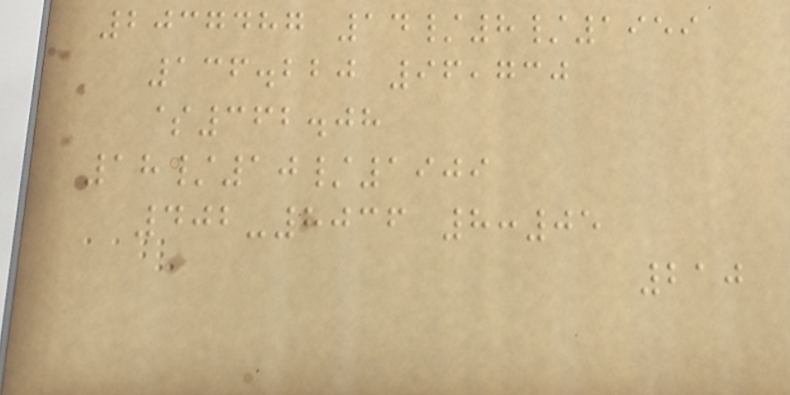2037487 14/8/1959
136.220 96,730
$362.08
18/10/1909
402-8036 8:05
210
